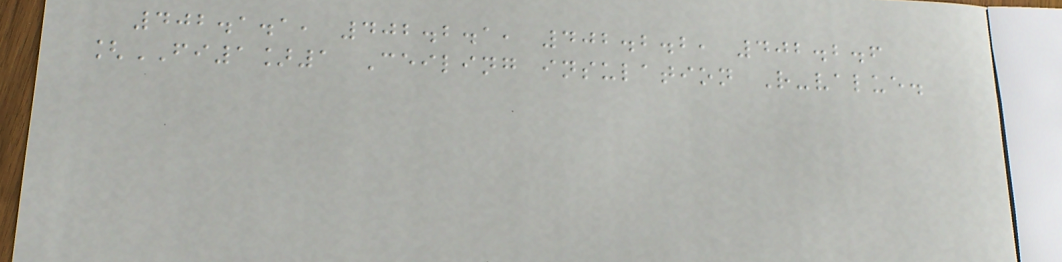402.1.1, 402.2.1, 402.2.2, 402.2.6
[FI1]1 Ceiling insulation R-value.
